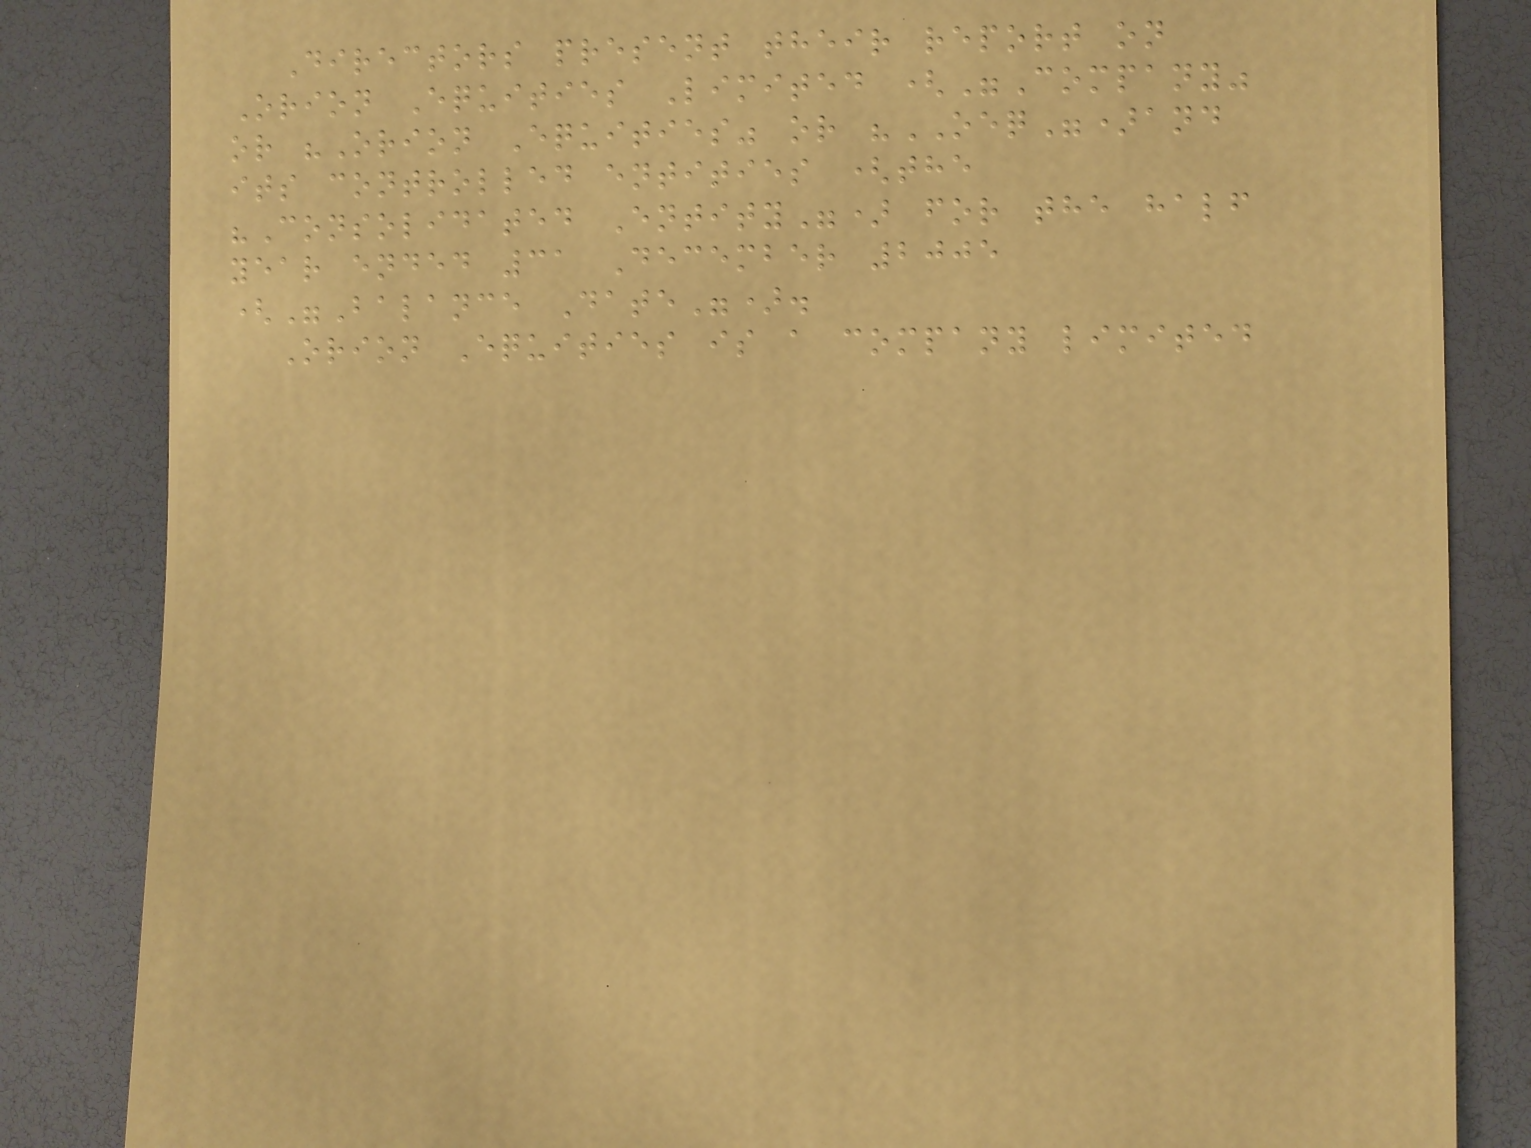Directors present their report on
Orion Equities Limited ("Company"
or "Orion Equities" or "OEQ")and
its controlled entities (the
"Consolidated Entity") for the half
year ended 31 December 2005
("Balance Date").
Orion Equities is a company limited
